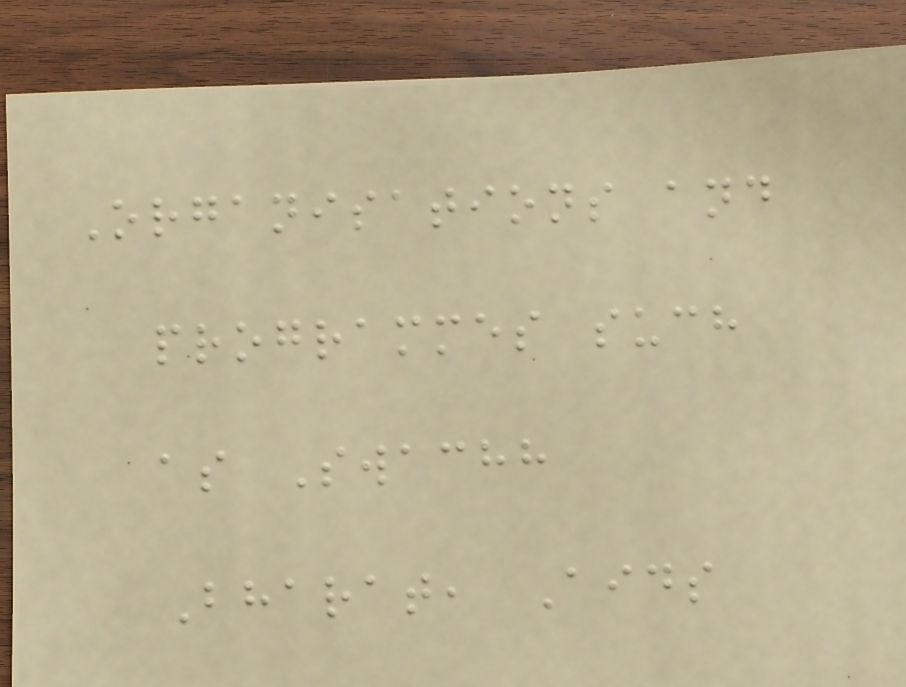Organisations and
programmes such
as Swachh
Bharat, Aids
